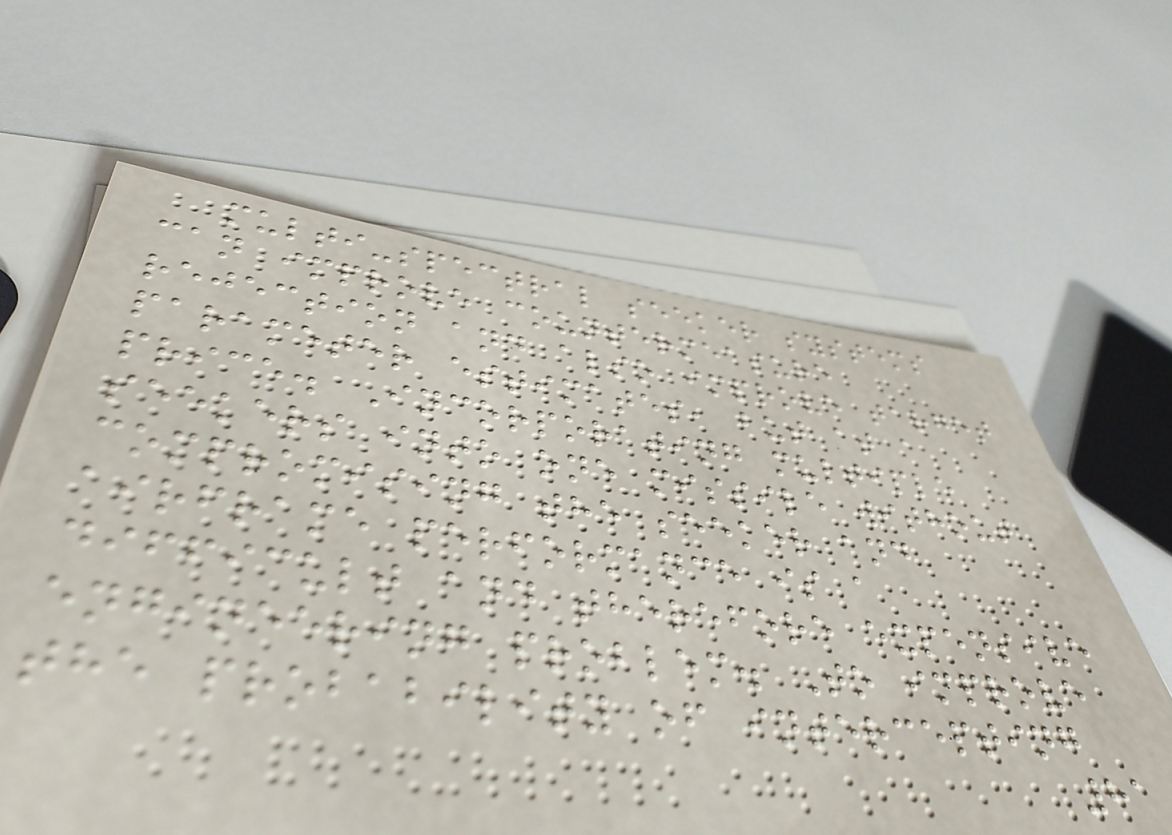multi-spectral seeker systems
can improve countermeasure
rejection and also improve target
parameter estimates, but at a
price. Incorporating multiple
seekers into one missile without
compromising the seeker and
airframe performance is a
difficult and therefore expensive
engineering problem. To improve
the probability of intercepting
81
